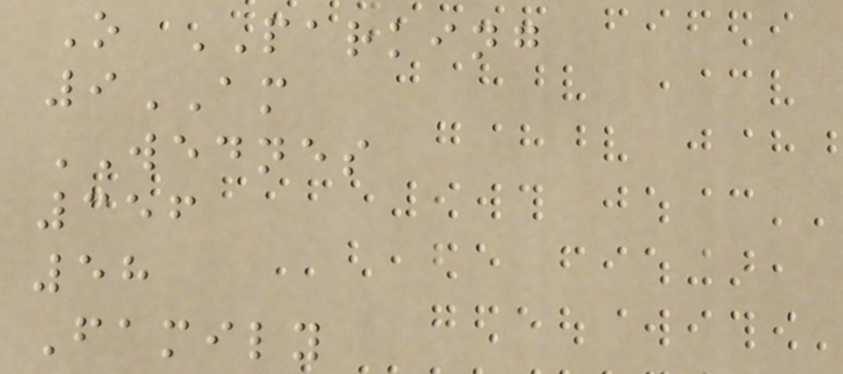O PARKING
9AM
WEDNES
356
58
Family
